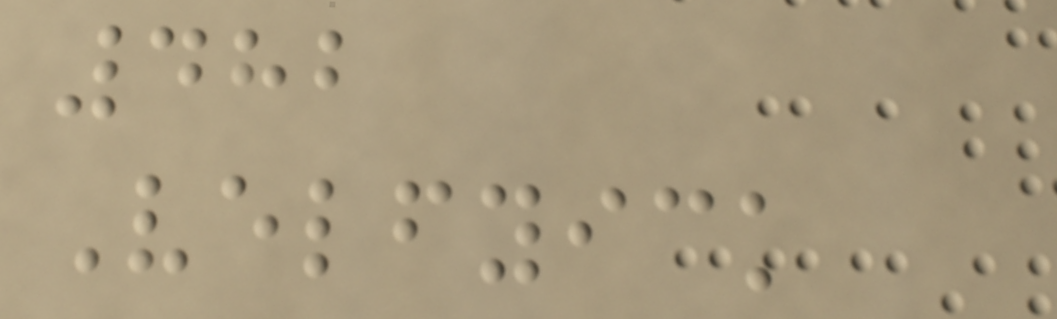482
Velfyick
